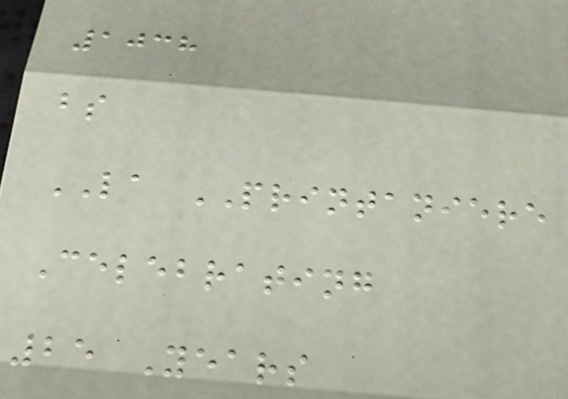1038
bs
LA PRINTANIERE
Celebrating
25 Years
